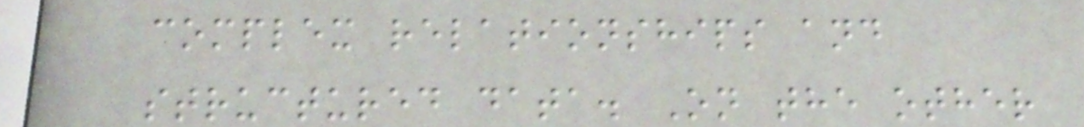complex relationships and
structured data. On the other
